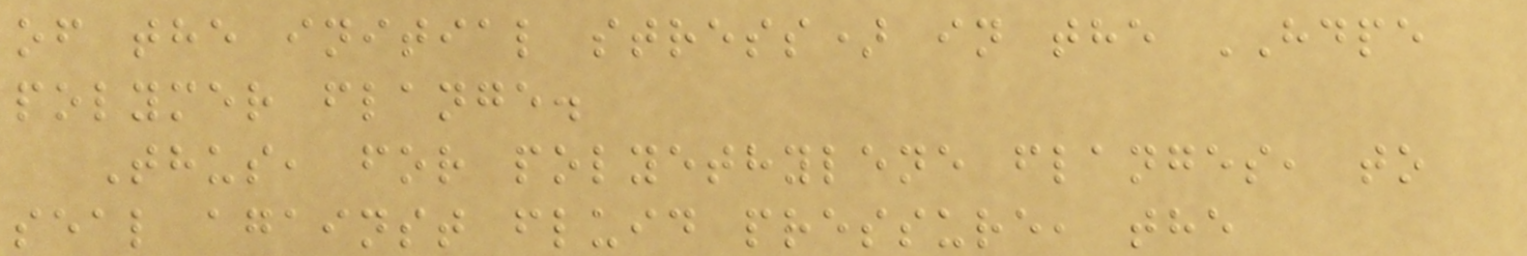of the initial stress) in the HDPE
polymer flange.
Thus, for polyethylene flanges, to
seal against fluid pressure, the
